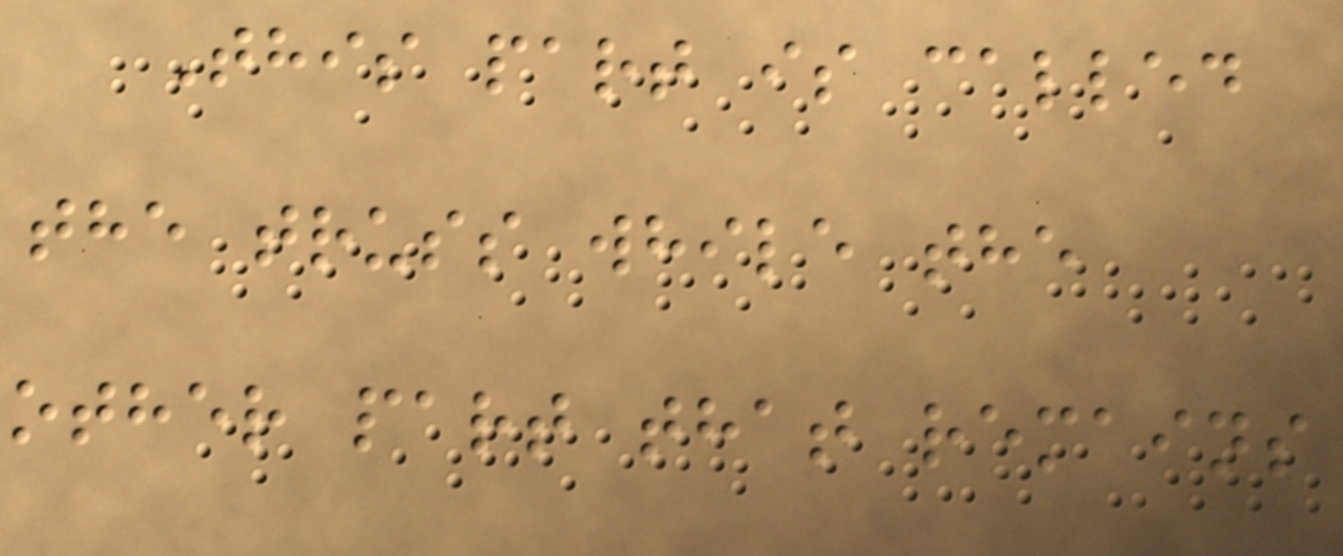This part is called
the truss while the
other part that remains
